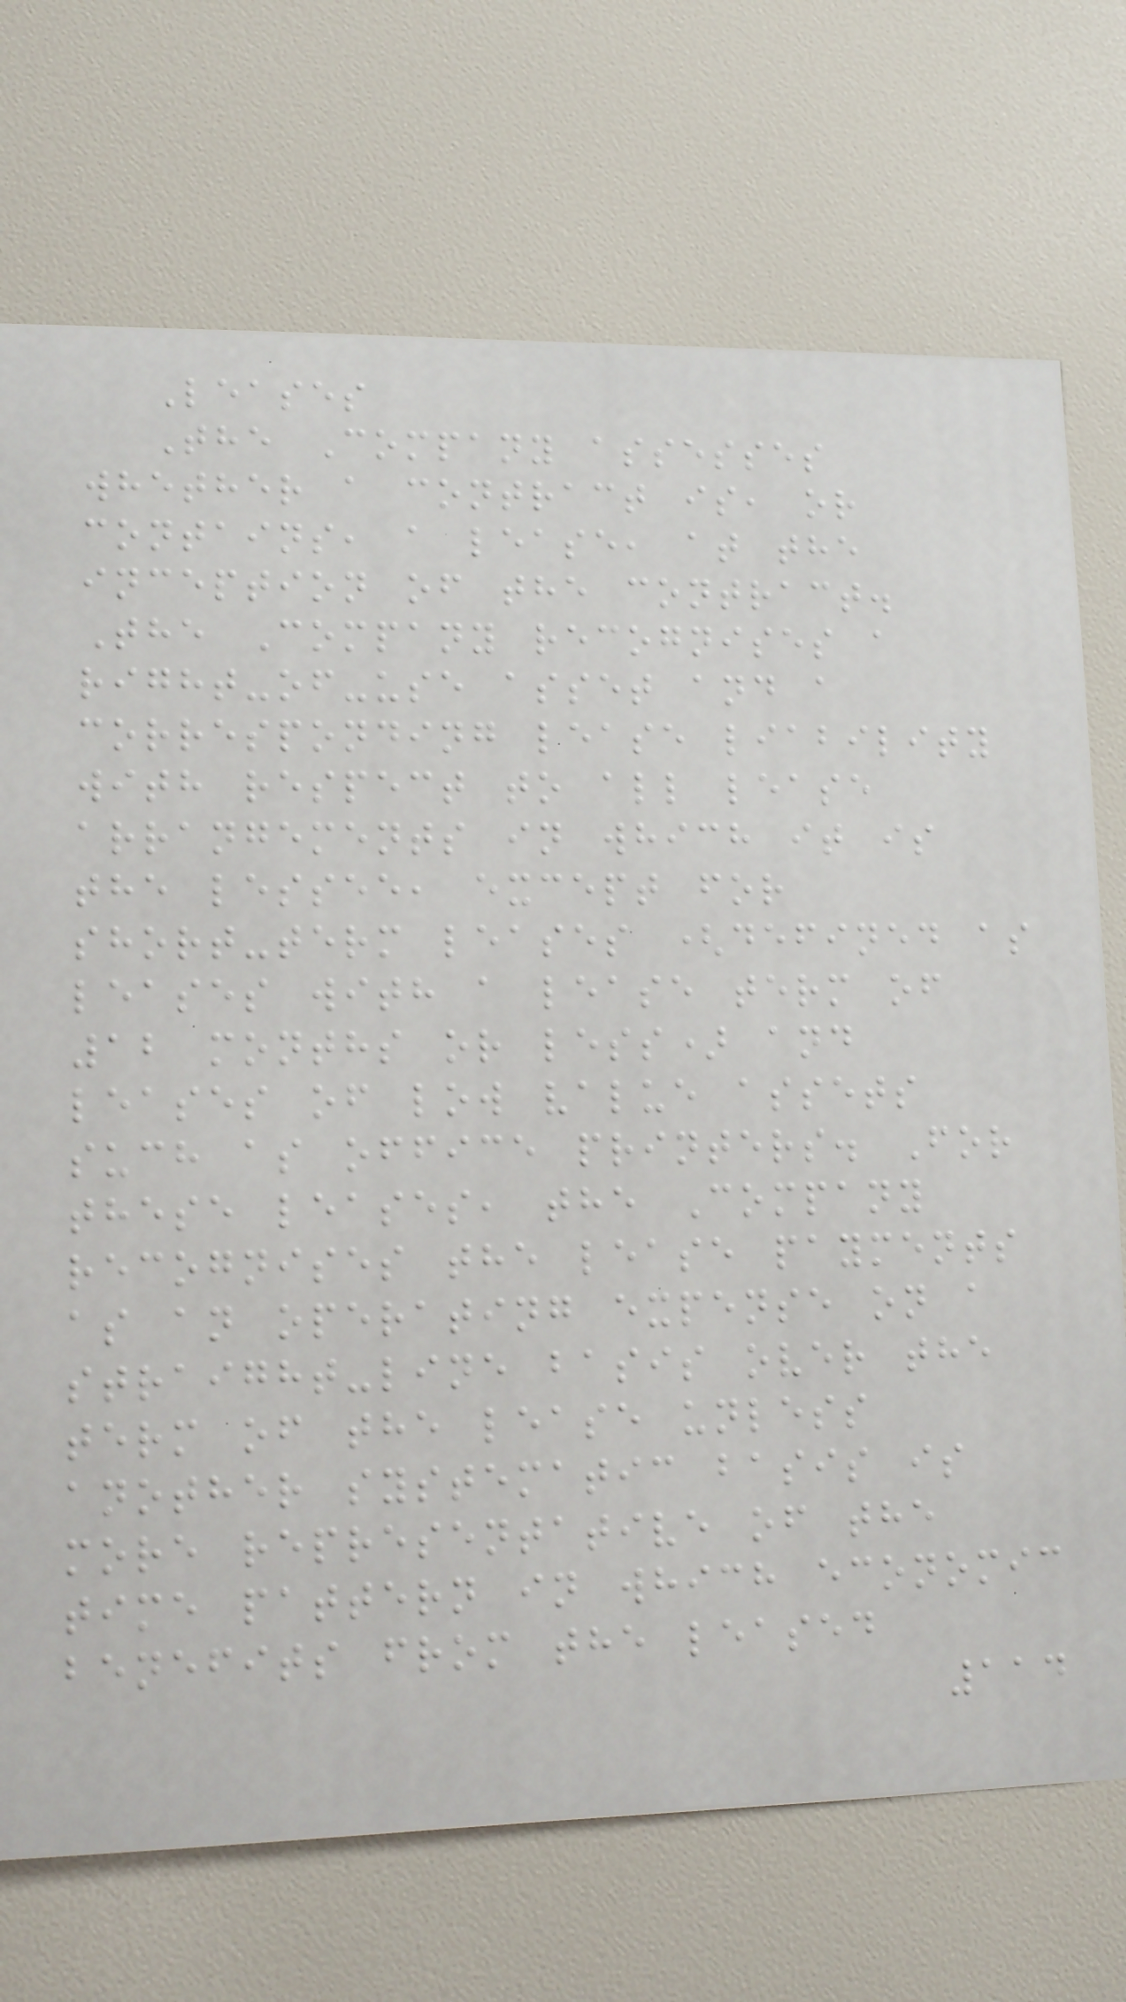Leases
The Company assesses
whether a contract is, or
contains, a lease, at the
inception of the contract.
The Company recognises a
right-of-use asset and a
corresponding lease liability
with respect to all lease
arrangements in which it is
the lessee, except for
short-term leases (defined as
leases with a lease term of
12 months or less) and
leases of low value assets
such as office printers. For
these leases, the Company
recognises the lease payments
as an operating expense on a
straight-line basis over the
term of the lease unless
another systematic basis is
more representative of the
time pattern in which economic
benefits from the leased
114
